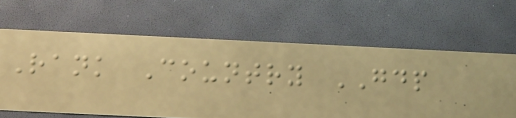Rank Country GDP
